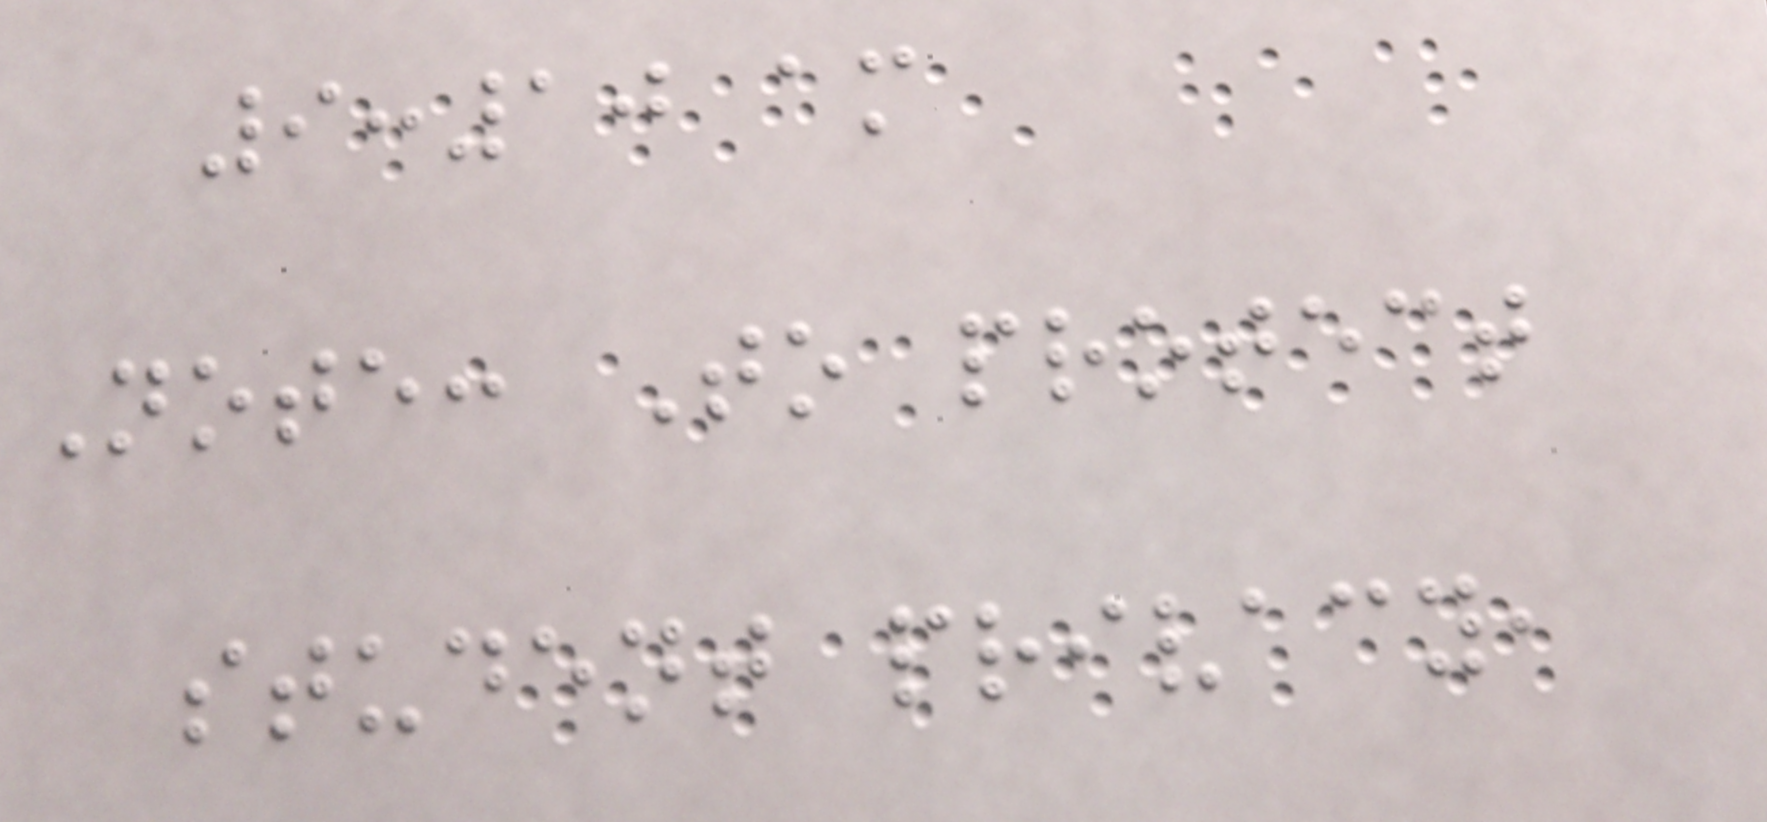9:10 am
Note: To protect
student privacy,
